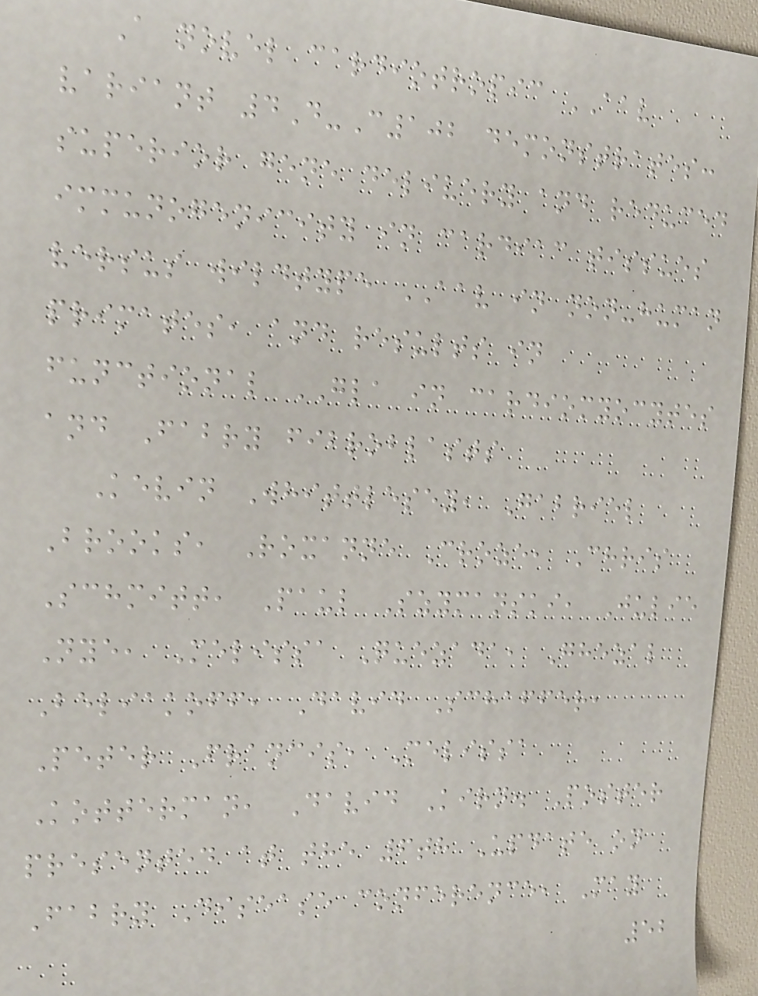A novel cardiotropic AAV
variant 4D-C102 demonstrates:
superior gene delivery and reduced
immunogenicity in cardiac tissues
versus wildtype AAV in non-human
primates, and results in
functional GLA in cardiomyocytes
and Fabry fibroblasts
Kevin Whittlesey, Gabriel
Brooks, Roxanne Croze, Chris
Schmitt, Paul Szymanski, Julie
Nye, Melissa Quezada, Ghezal
Beliakoff, David Schaffer,
Peter Francis, Melissa
Kotterman, David Kirn. Poster
presented at the 6th Update on
Fabry Disease conference, May
52
